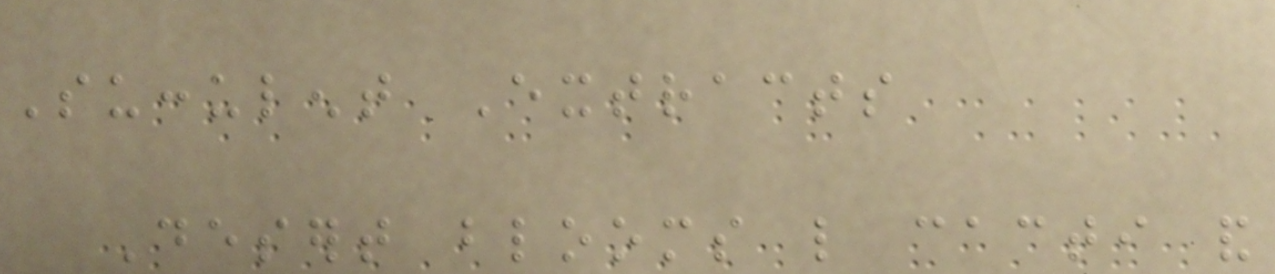Succulent Extracts
Desert blooms like cacti and
